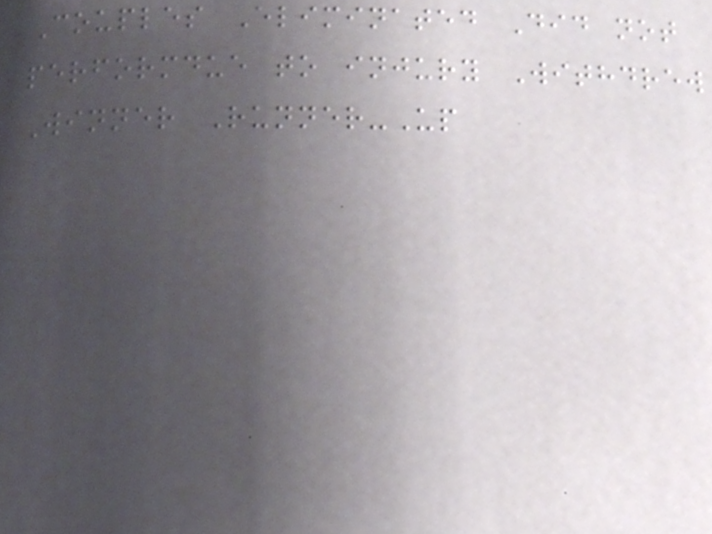Couples Eliminated Did not
performdue to injury Withdrew
Winner Runner-Up
